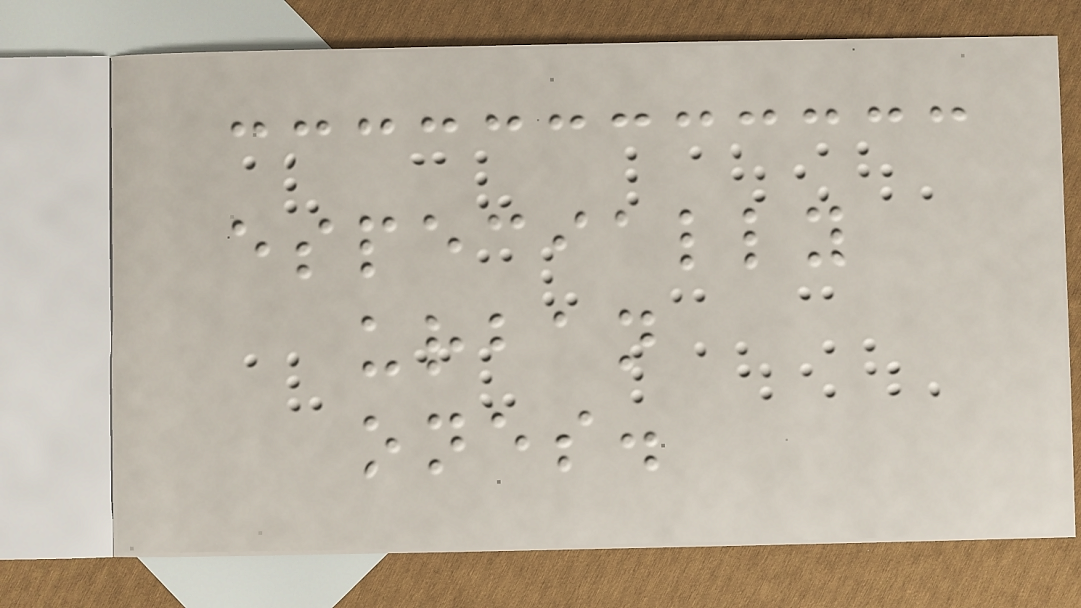especially
urban
ones.
